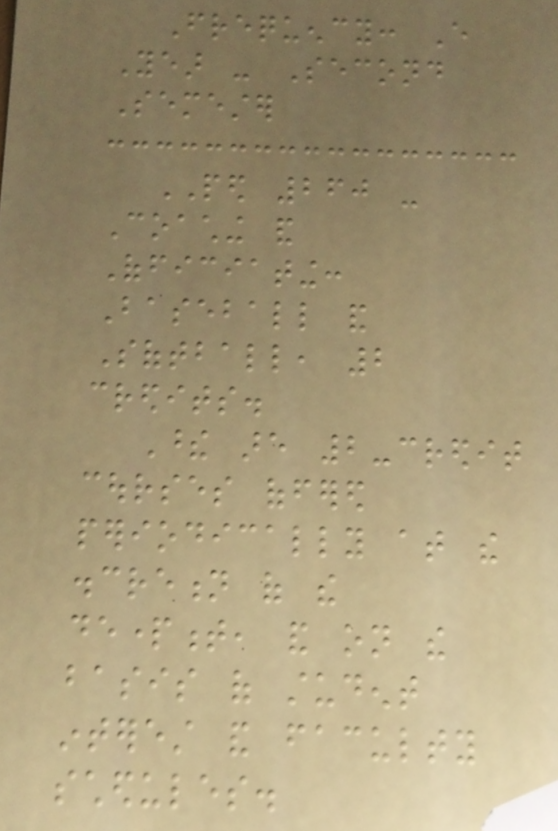Frequency: Every
Year - Second
Semester
PED 260 -
Coaching and
Officiating:
Baseball and
Softball, 2
credits.
These are 2-credit
courses offered
periodically at the
discretion of the
department, and on the
basis of student
interest and faculty
schedules.
